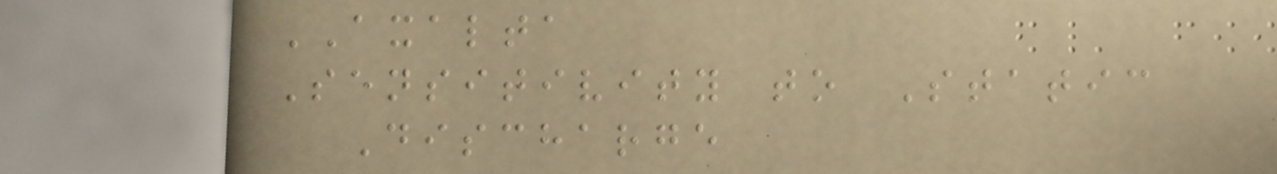AXALTA
Sensitivity to Static
Discharge
